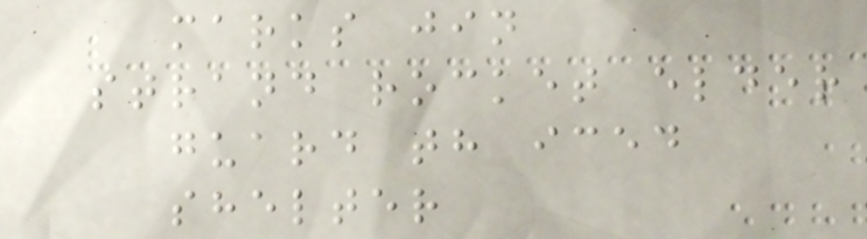marks jin
strand rocket elder
guard th iced
shelter
